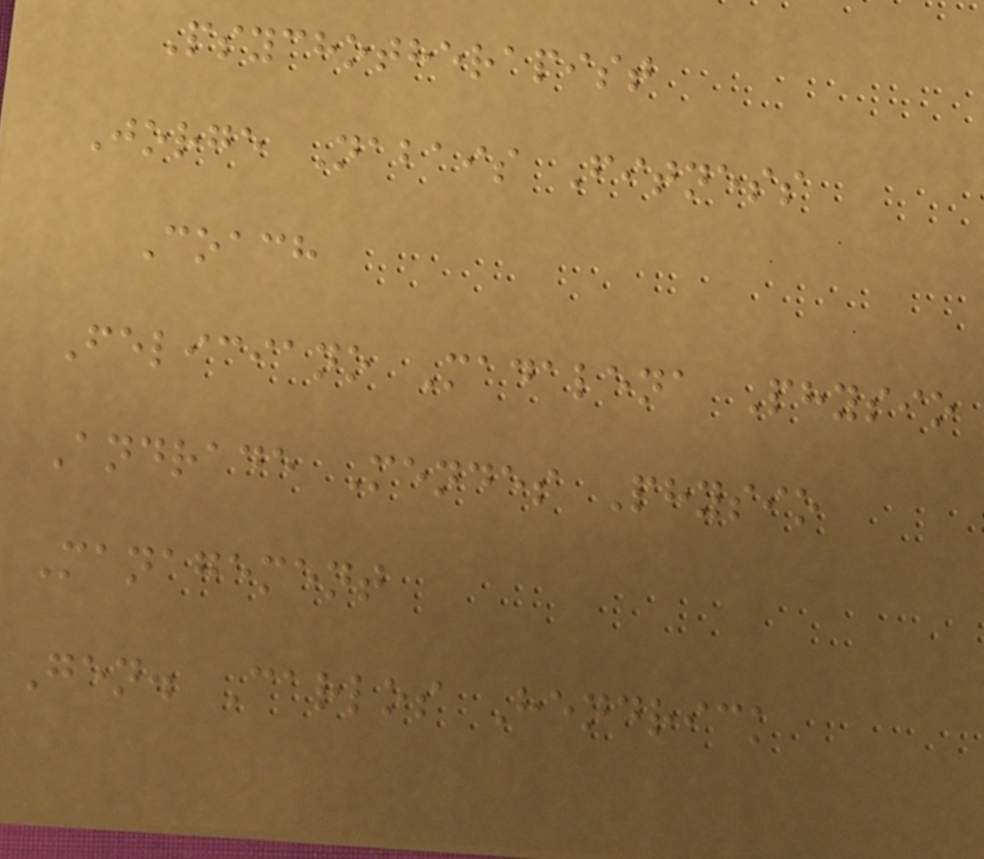Psychotherapist
Jorge Nabais Fitness
Coach
Feliciano Madalena Physio
Andrade Mendes Physio
Management
Gen. Carlos Hendrick
